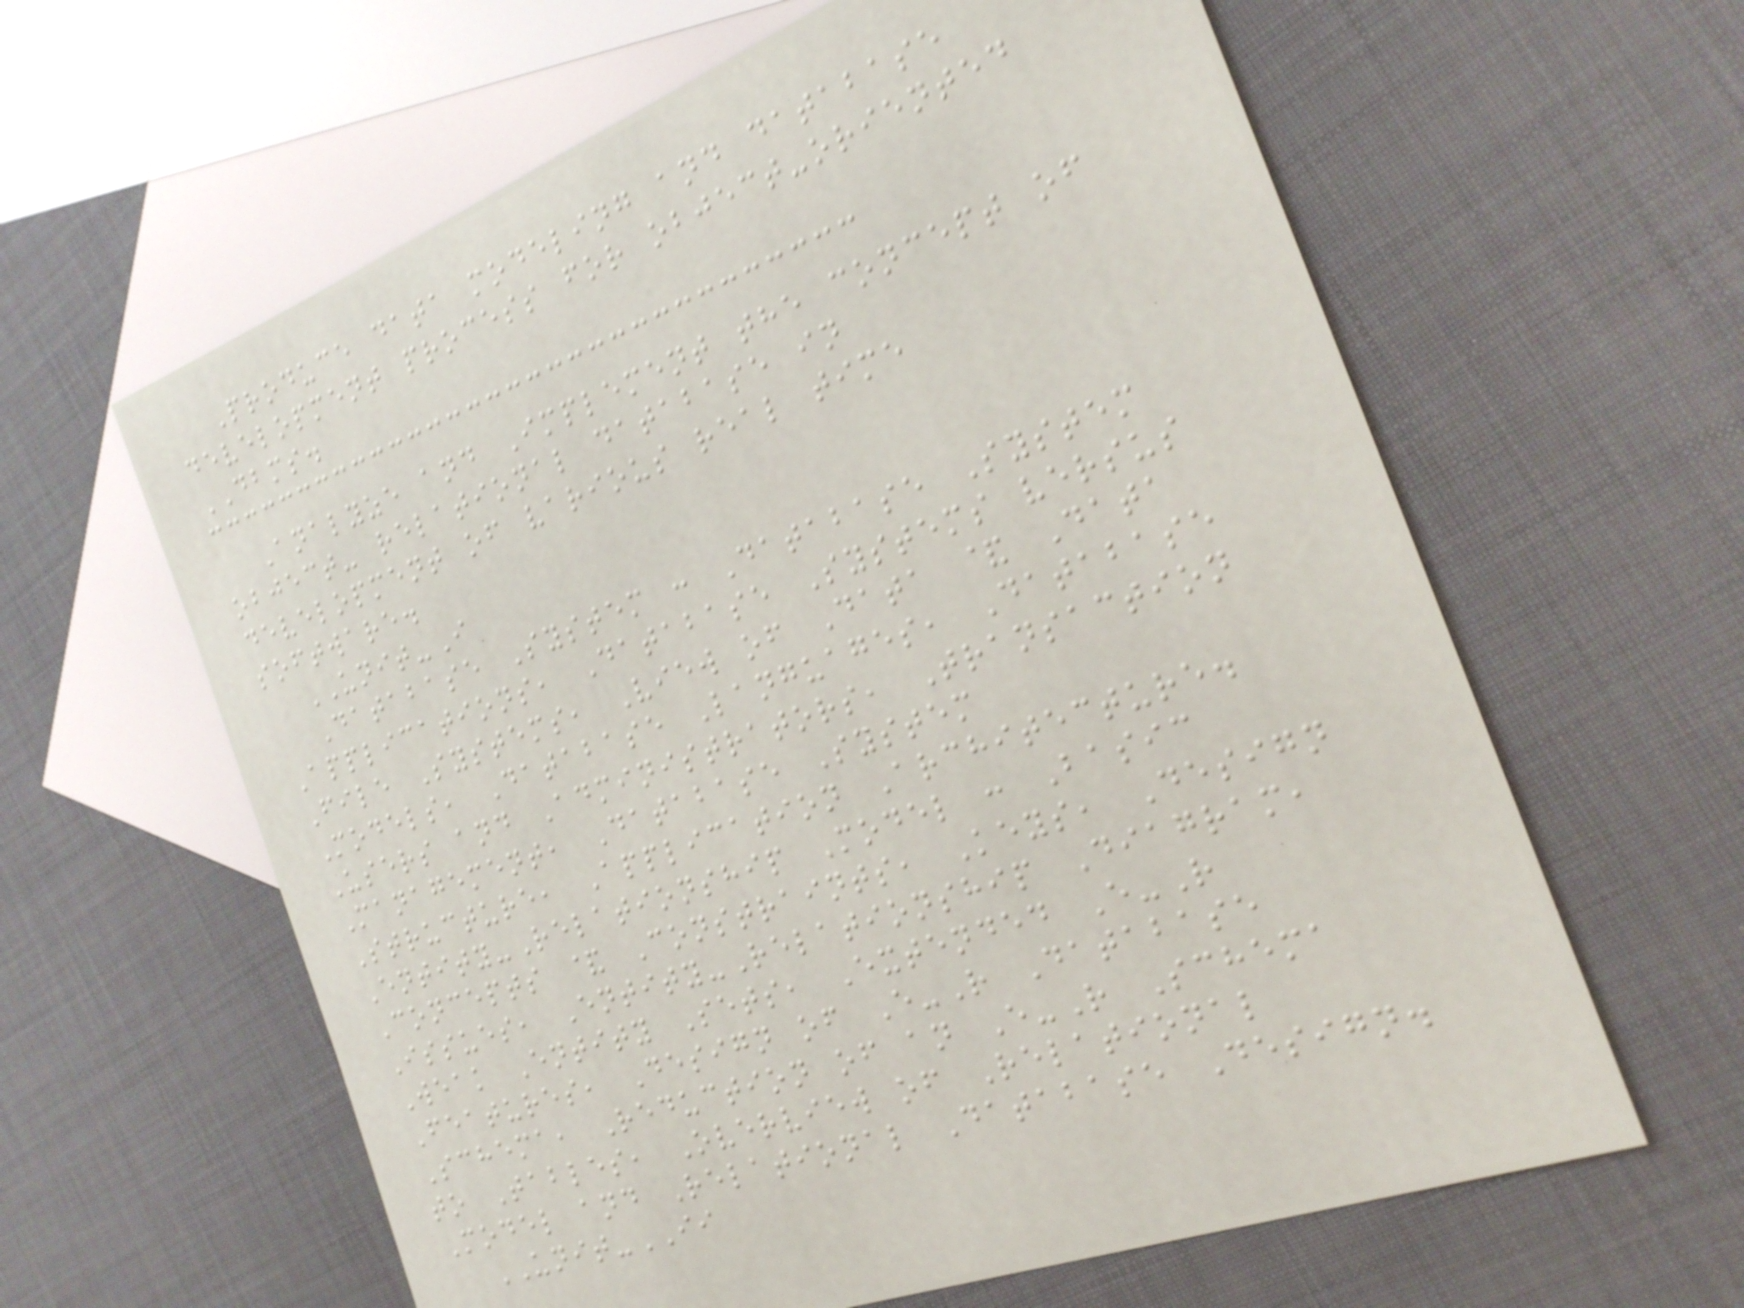Produce data modeling and database
development process for object-oriented
DBMS.
Analyze and Implement the concept of
object- relational database in
development of various real time
software.
UNIT-I
Database System : Database System
Applications, Database Systems versus
File Systems, View of Data & Data
Models, Database Languages, Database
Users and Administrators, Transaction
Management, Database System
Structure, Application Architecture.
Entity-Relationship Model : Basic
Concepts & Constraints, Keys, Design
Issues, Entity-Relationship Diagram,
Weak Entity Sets, Extended E-R
Features, Design of E-R Database
Schema, Reduction of an E-R Schema
to Tables, Overview of Relational
Model and Relational Database Design.
UNIT-II
